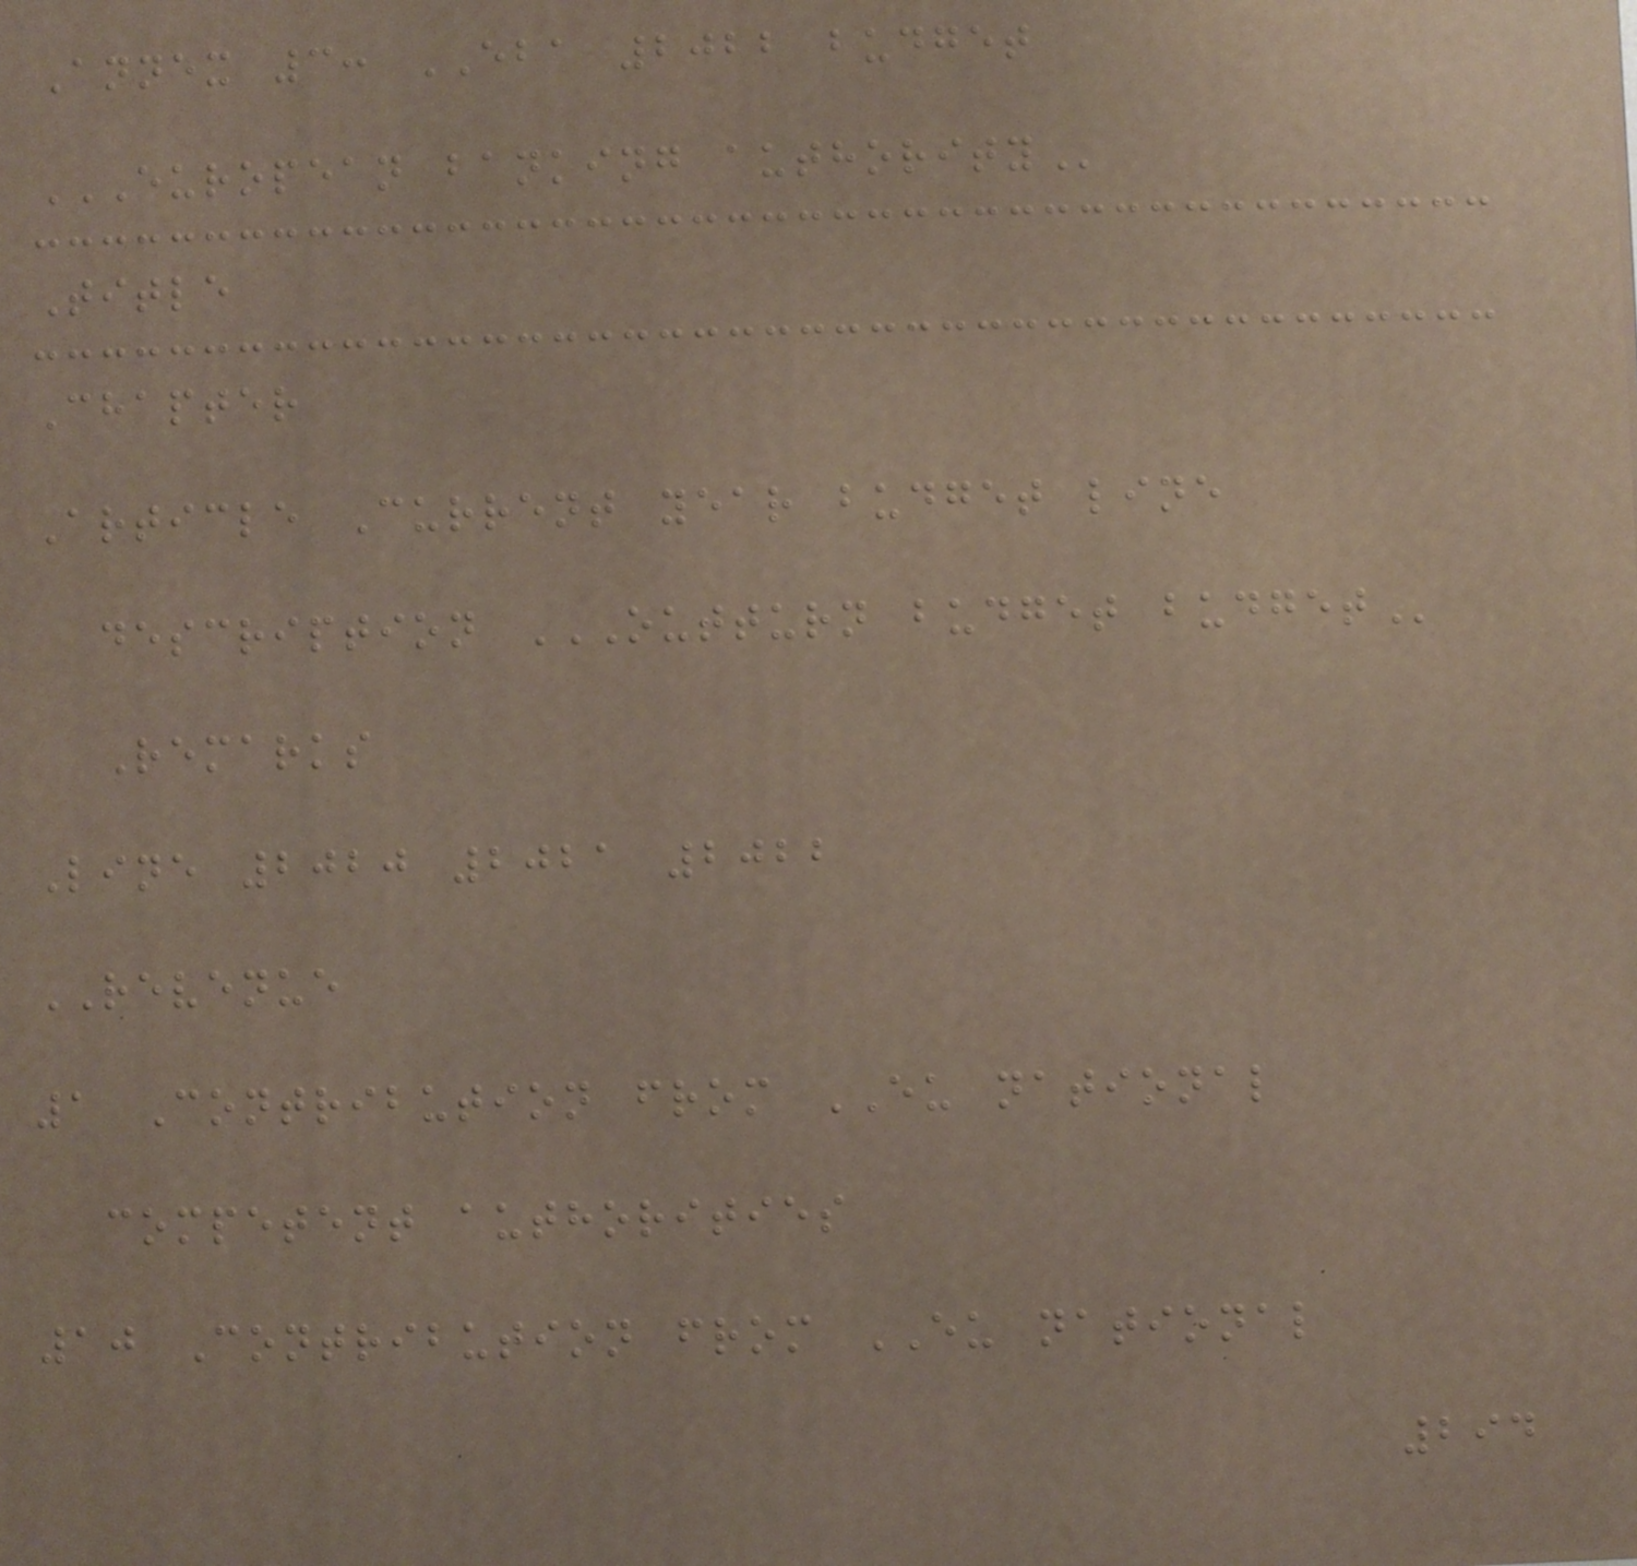Annex 3: EBA 2022 budget
EUROPEAN BANKING AUTHORITY
Title
Chapter
Article Current year budget line
description OUTTURN BUDGET BUDGET
Remarks
Line 2020 2021 2022
REVENUE
1 Contribution from EU national
competent authorities
10 Contribution from EU national
294
